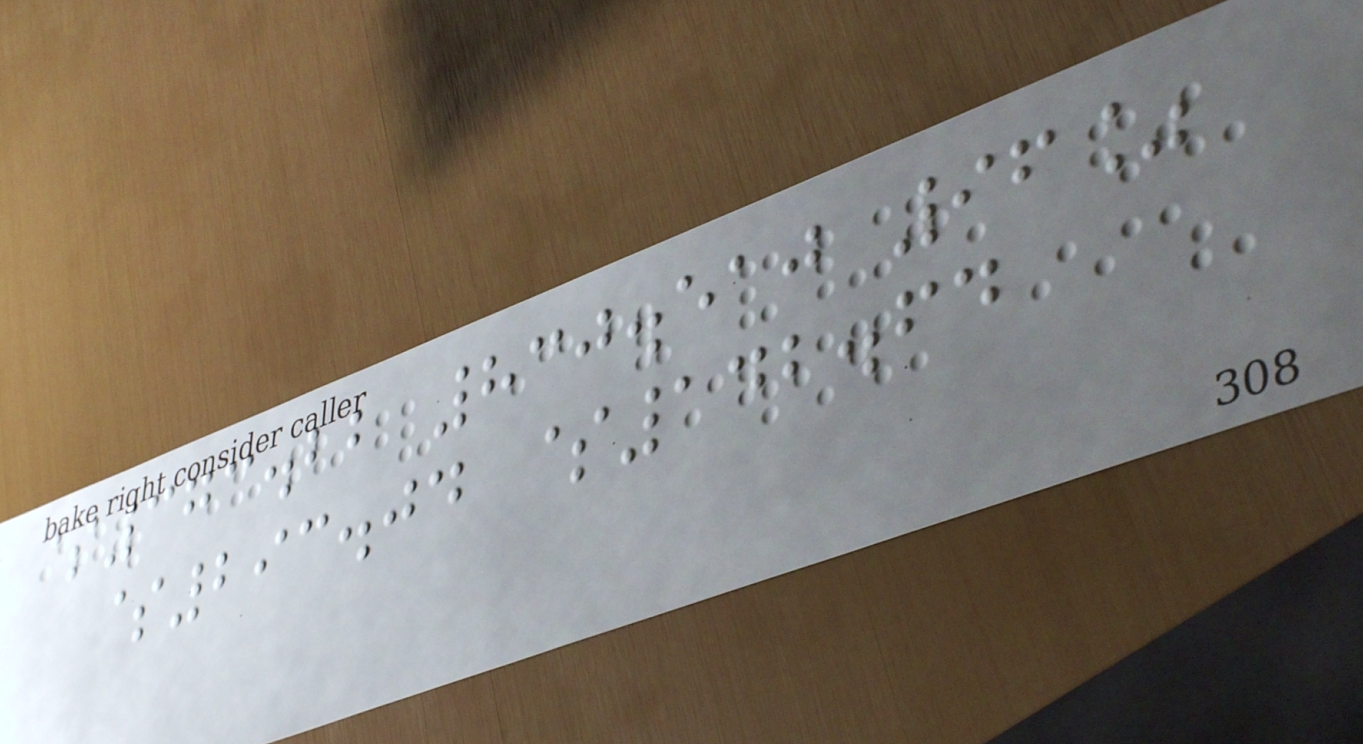$373.22 830.510 96%
$293.04 $142.64
